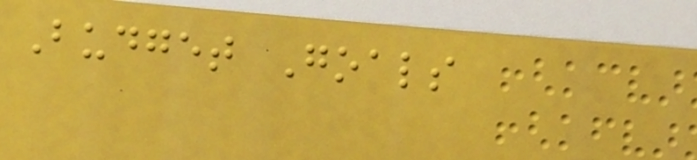Budget Goals
